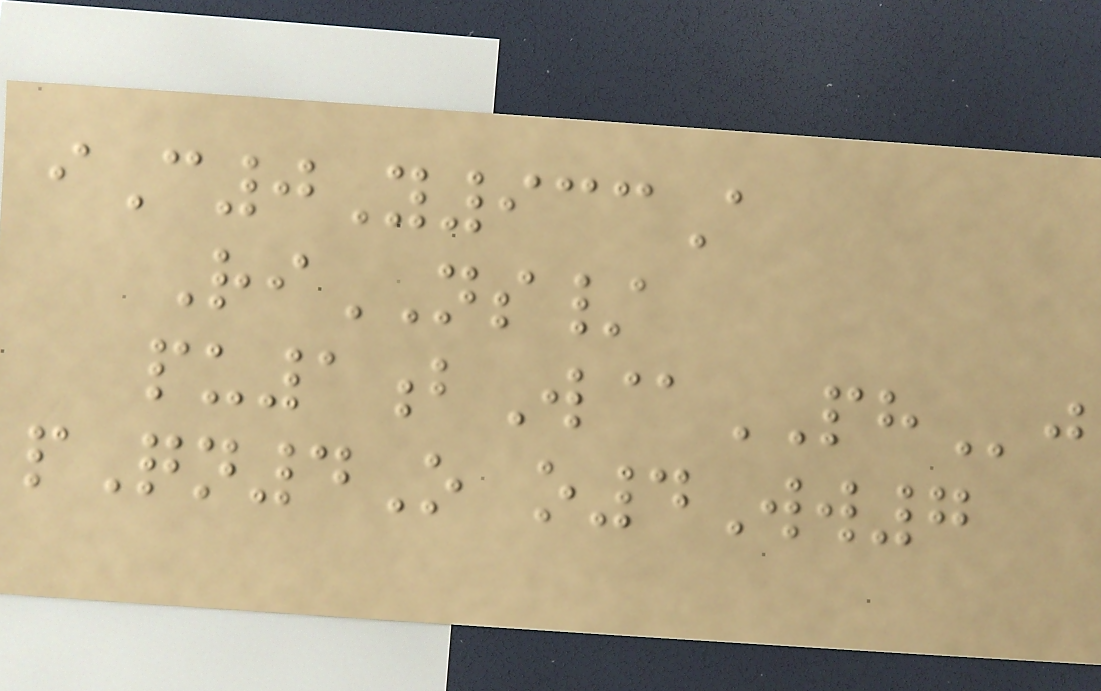iC0Y933A
RiNS/
pu1bW@PHj
pQn4O o4Ww7
